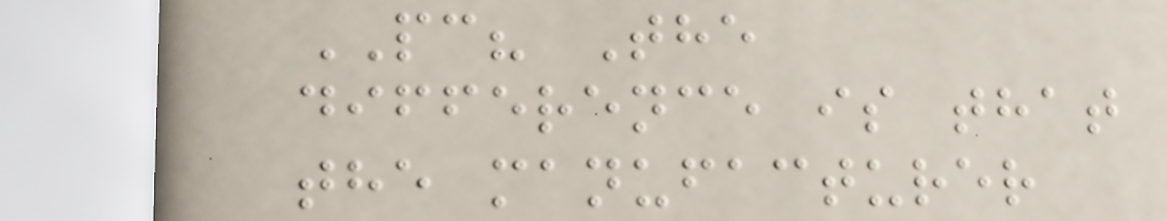PC? The
difference is that
the manufacturer
